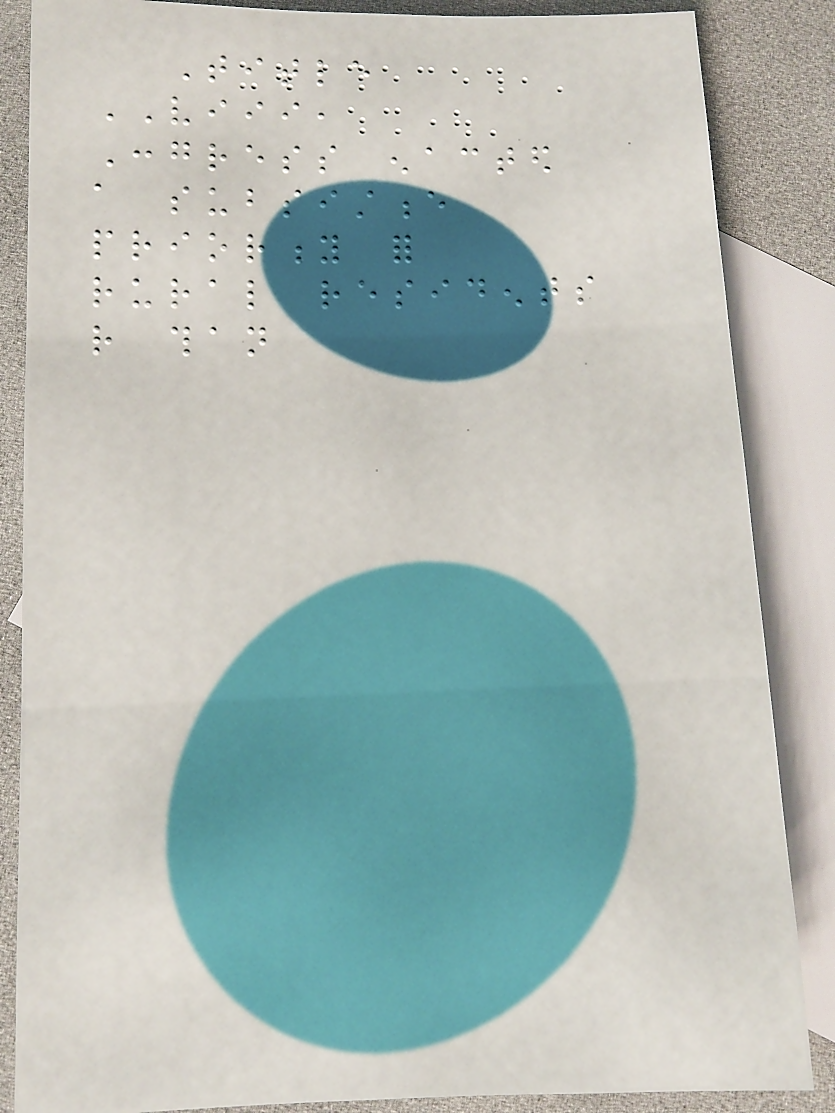Title
VIII,
Congress enacted
a subsistence
priority for
rural residents
rather than
